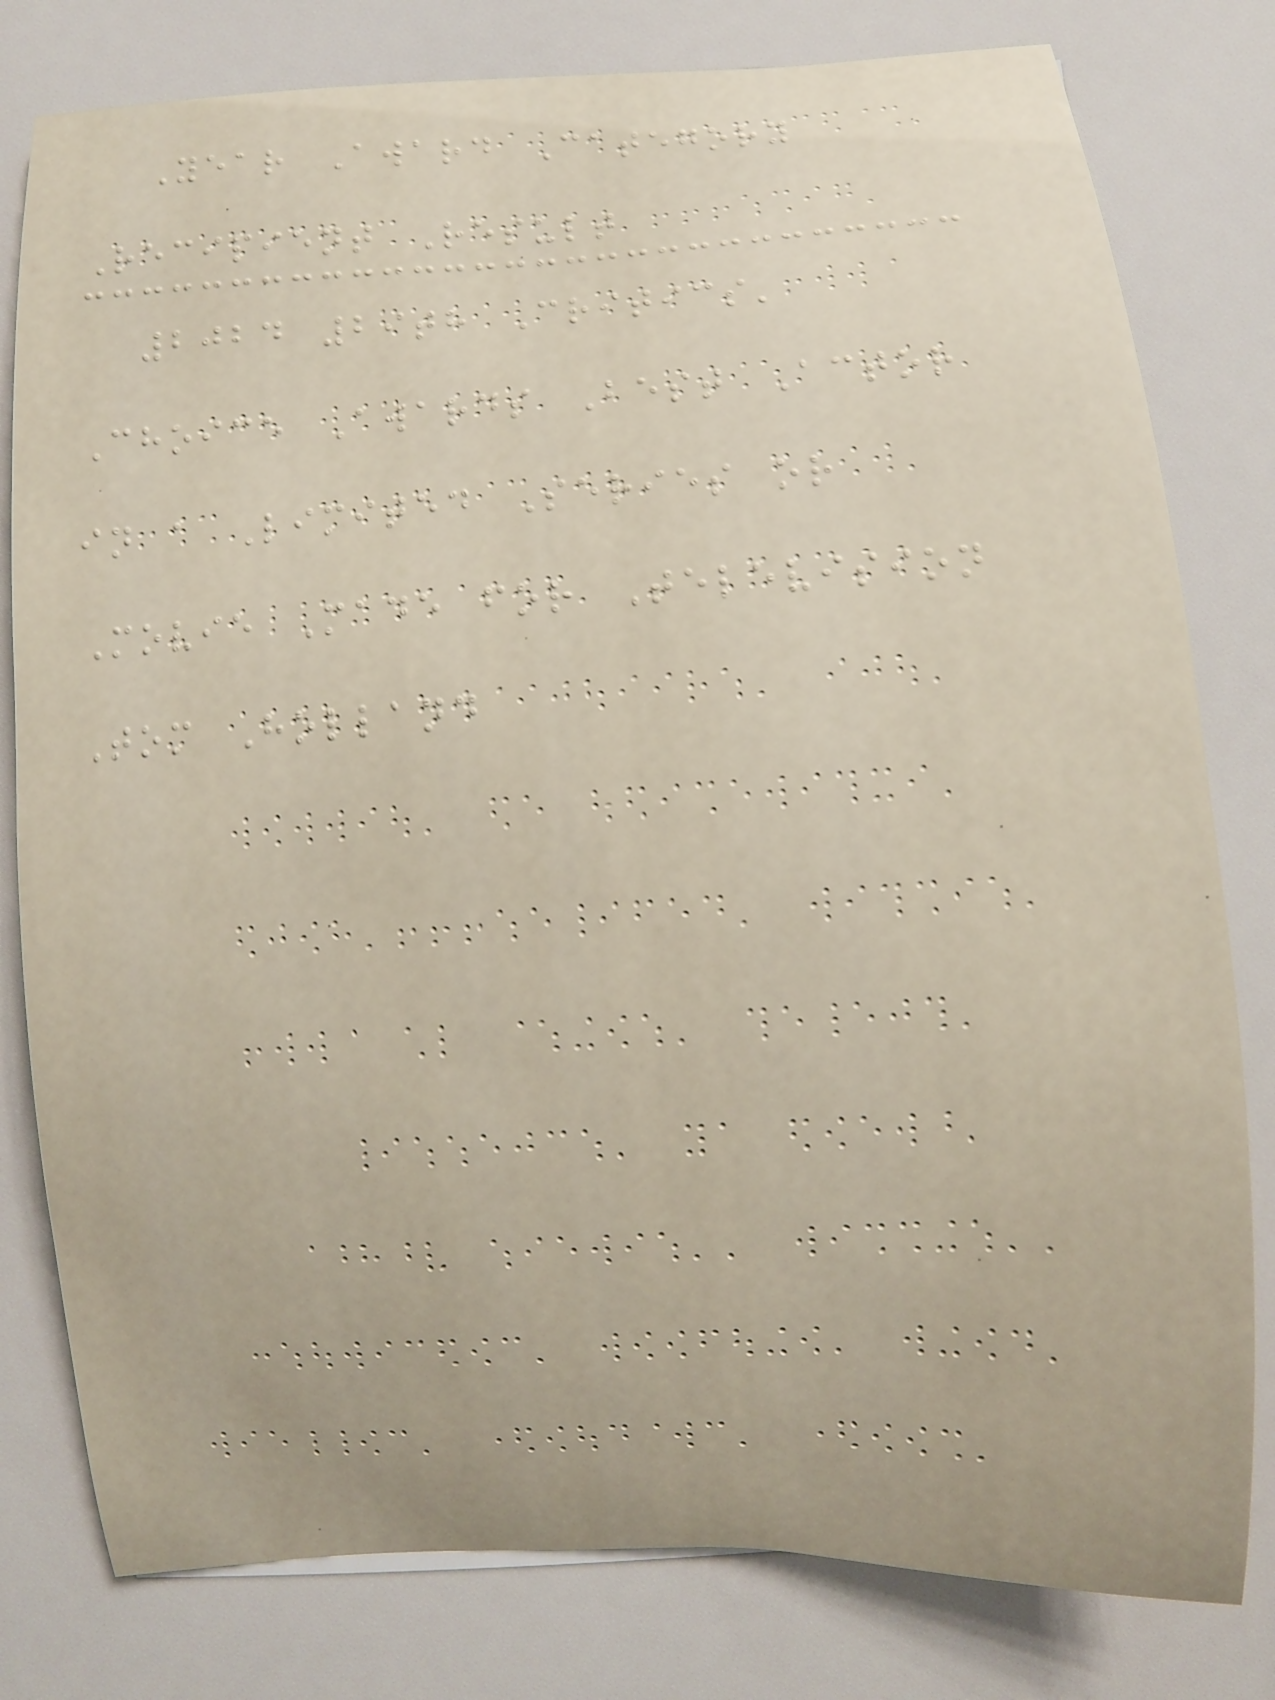Year Award Category
Recipient Result
2024 29th Critics'
Choice Awards Best Actor
in a Limited Series or
Movie Made for Television
Tom Holland
